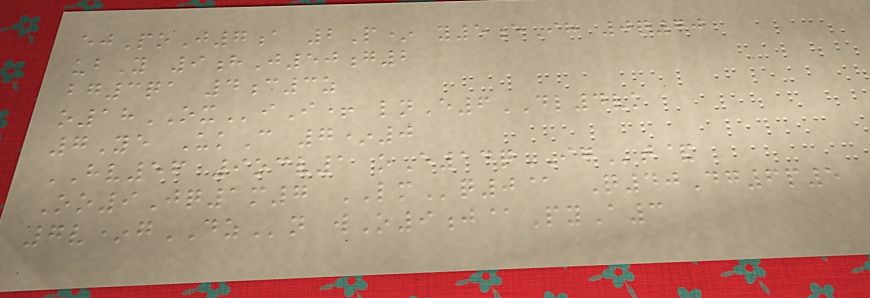ejPoJ7a 2P* y5eIh 0q70
ubY 9hJ50g2
bg3qa 4c3z
o18OXiI+ lnE6DL4vk
7Ye UkC 7*0
HV56 9ocv1 oE14qIGt&
Oo9Jq1m7 LMq0@ Q40Dg6p5
7v*gDZn wO9j@PyA3
